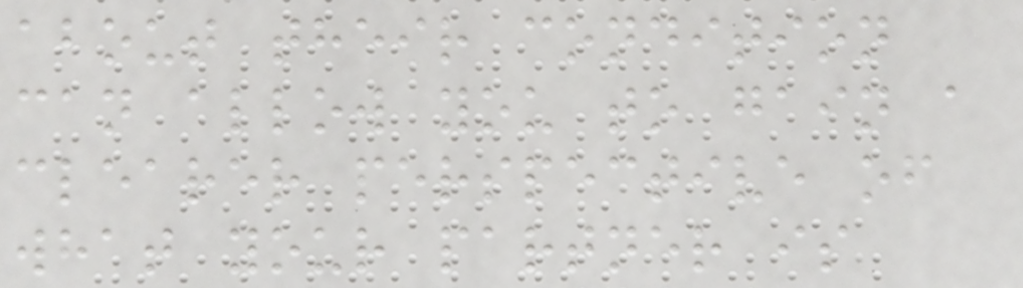about their condition
can allow you to gain a
clearer perspective of
what your partner is
